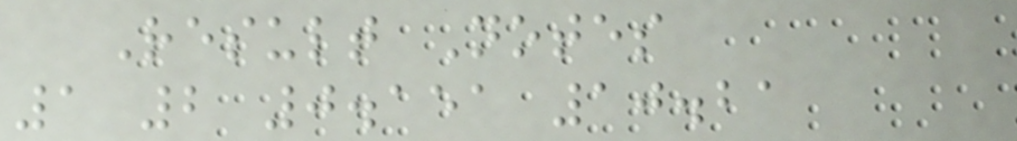Result Notes
1 2 0.151 10.21
